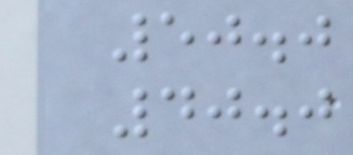50.0
40.0
